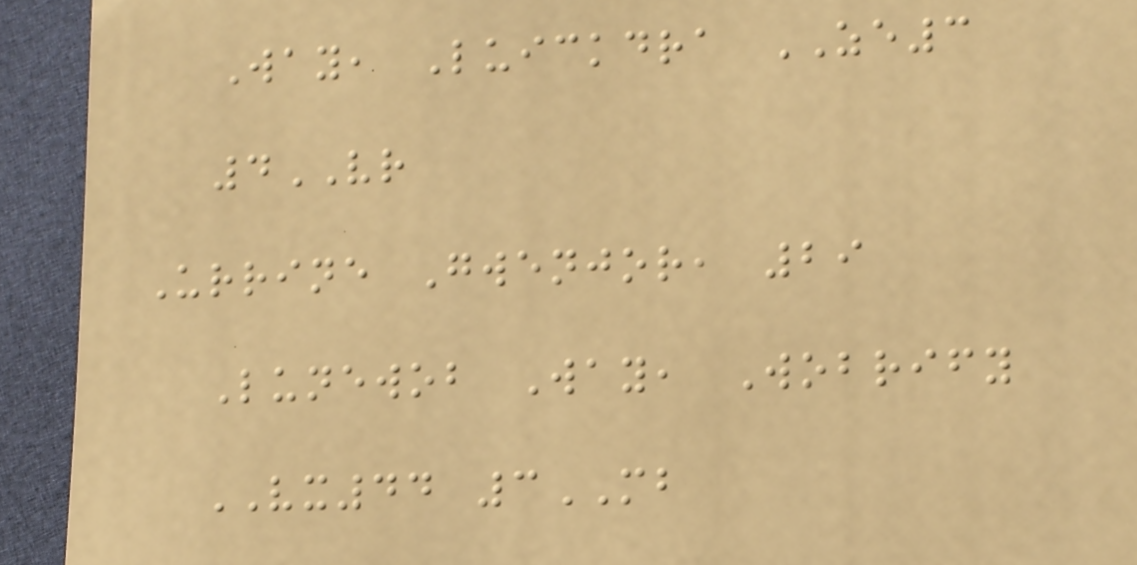Way, Luickdra ZE3
4VR
Urrine Gwenjor, 29
Lunewob Way, Wobrify
VX44 3MB
